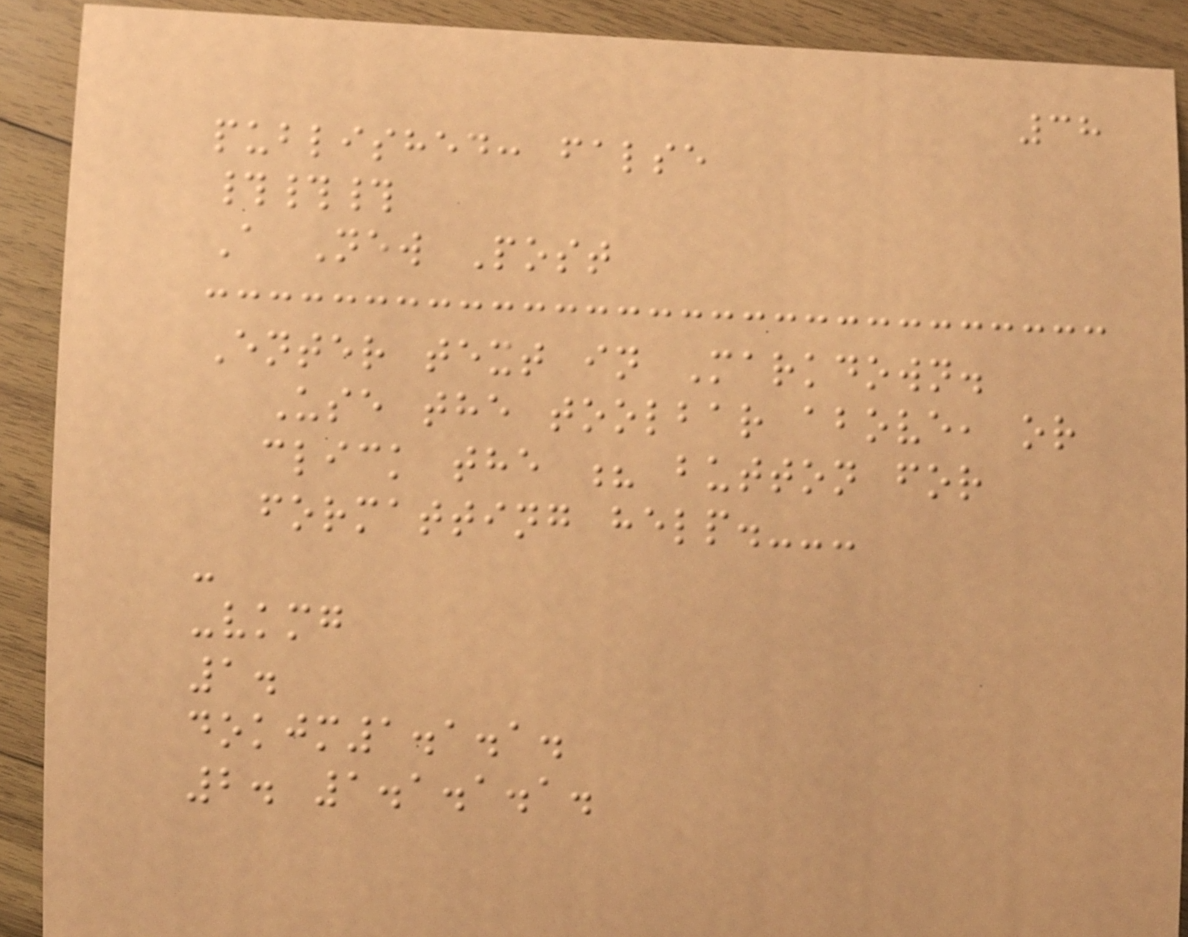38
published: false
###
A New Post
Enter text in Markdown.
Use the toolbar above, or
click the ? button for
formatting help.---
-
-vkmg
1.
dokjm1.1.1.
2. 1.1.1.1.
